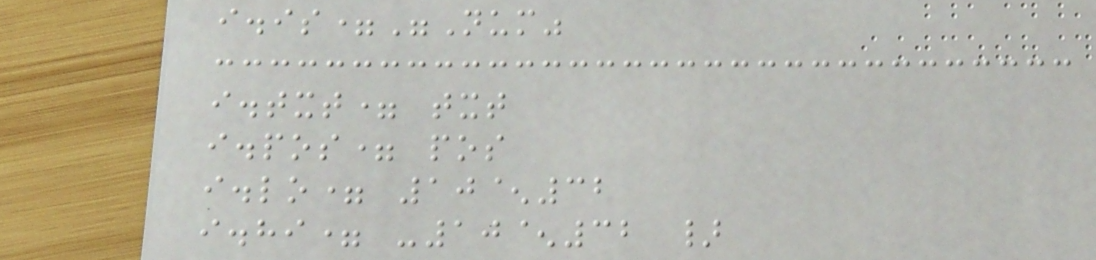i.is="Num"
i.txt= txt
i.pos= pos
i.lo= 10^32
i.hi= -10^32 }
